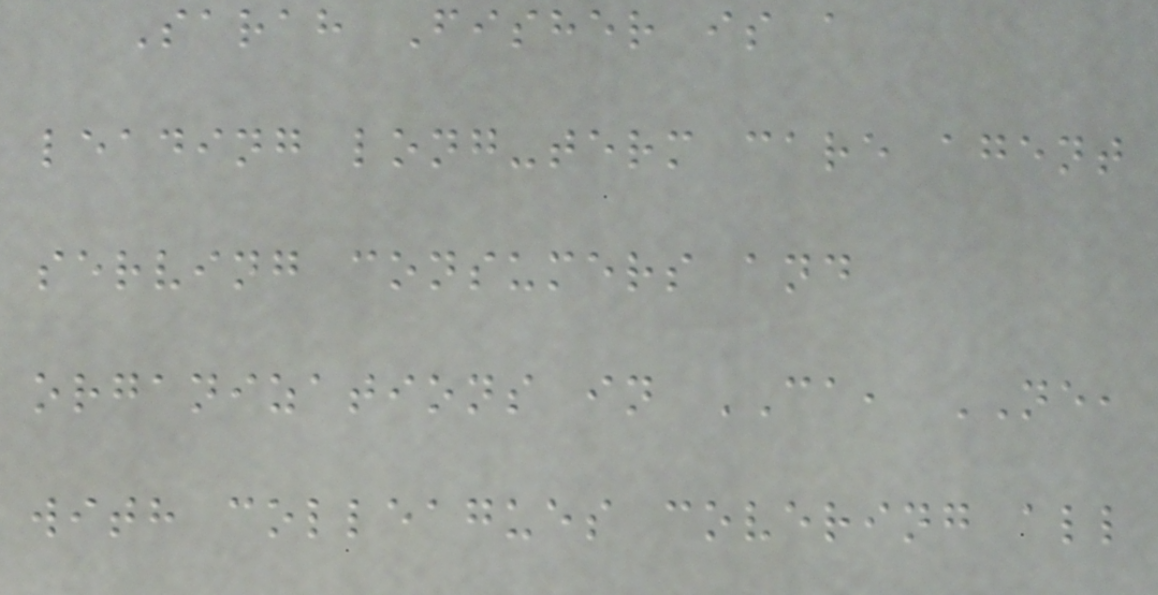Sarah Fisher is a
leading long-term care agent
serving consumers and
organizations in CA, NE,
with colleagues covering all
